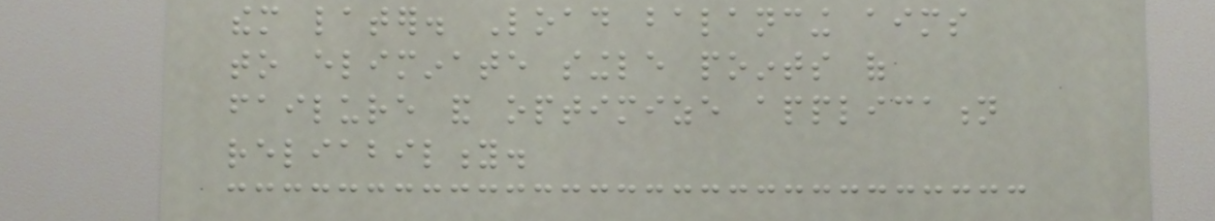them later. Load balancing aims
to eliminate single points of
failure and optimize application
reliability.
